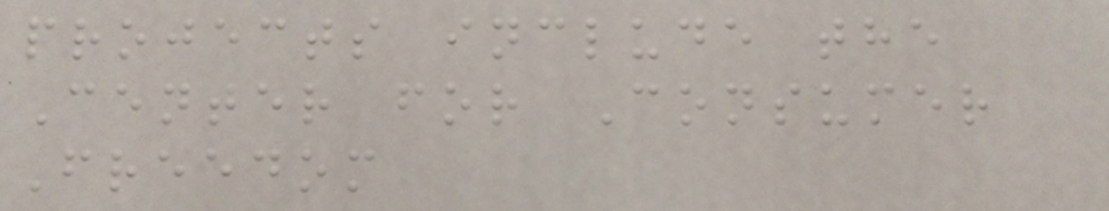projects include the
Center for Consumer
Freedom
